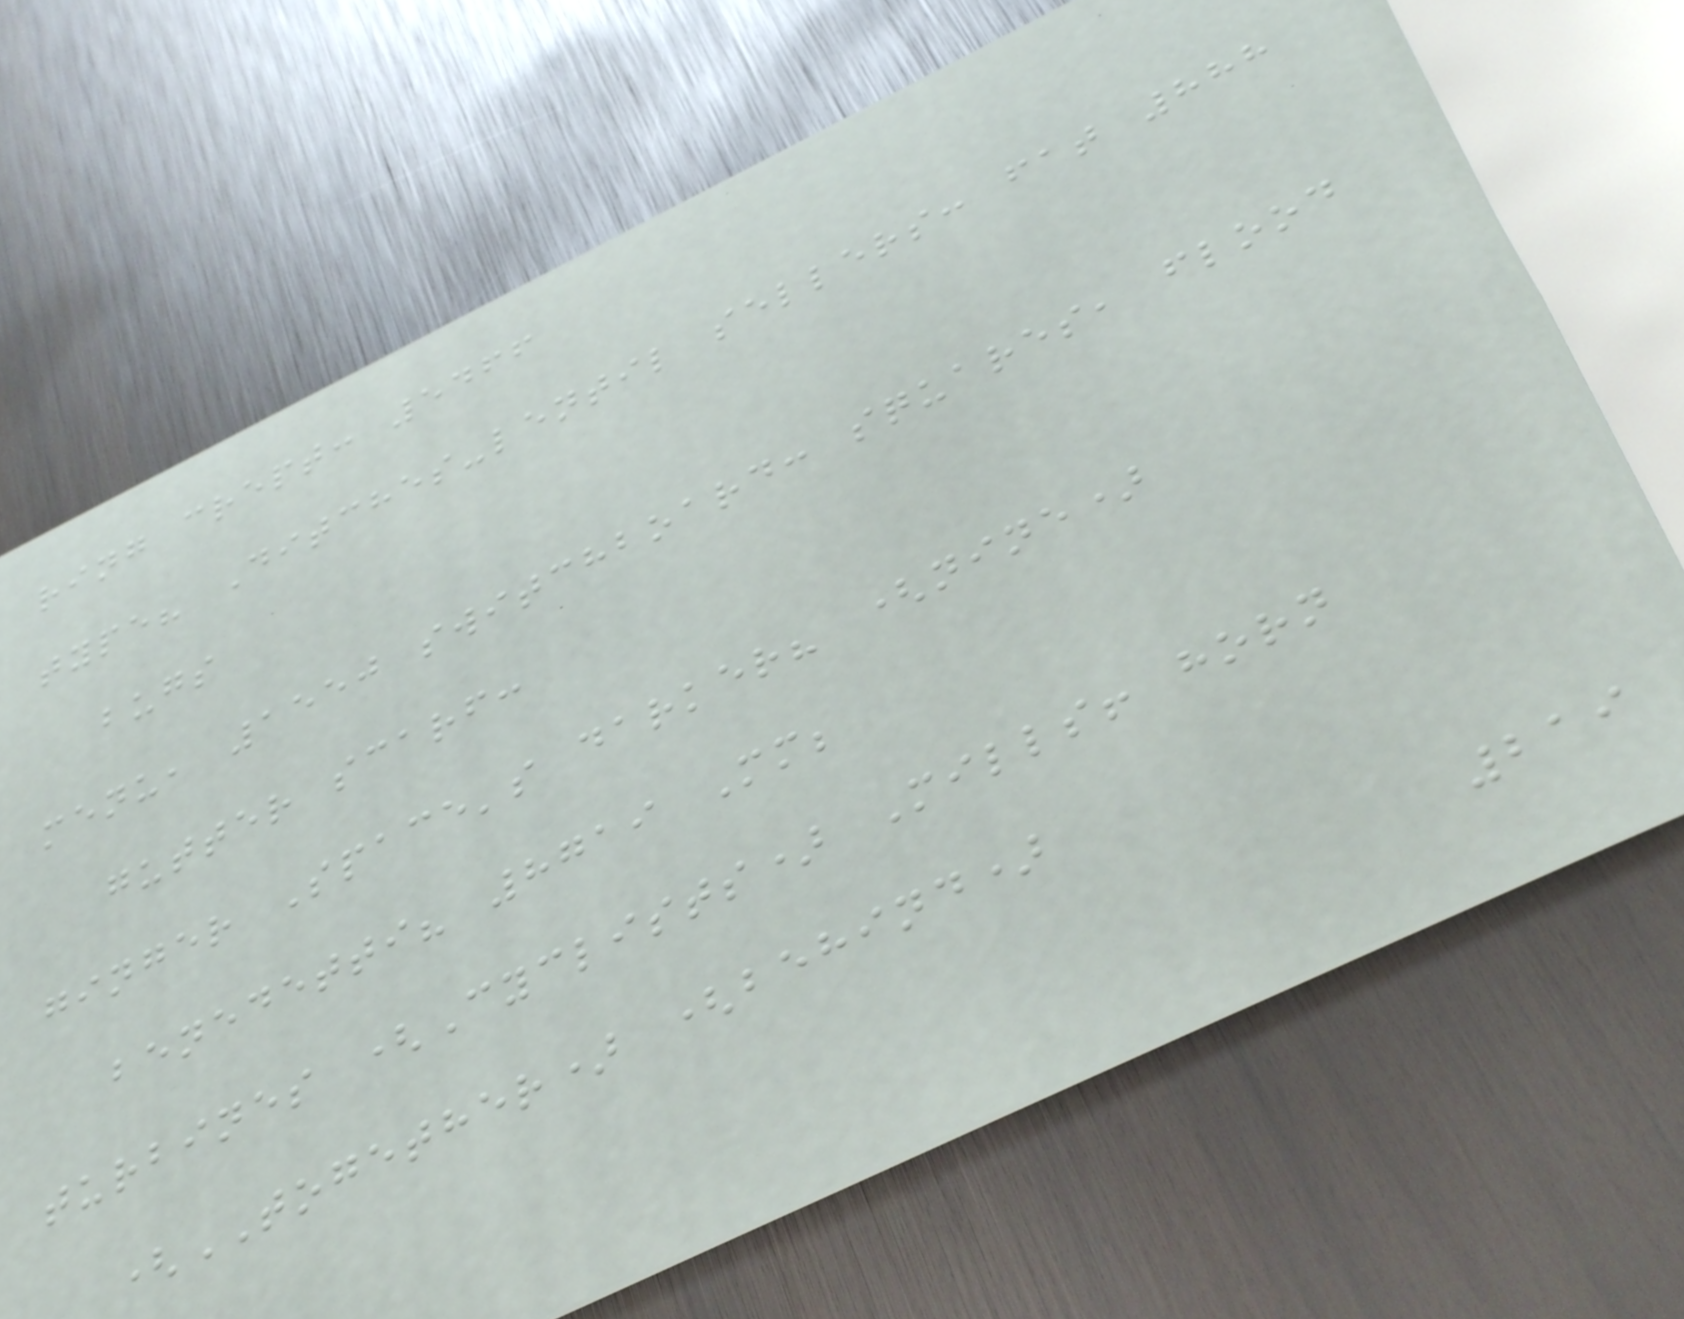ring crept: 5466
type? Ditches-lentil sellers: fat 888
bugs
menu, 1550 switchboard: squares, flood
gutter scarf:
ginger Space's darker? (nine)
benedetti? 8719 Mm;
turbines (Cyclists) Mills! horn
(TOGETHER) (behind)
219
